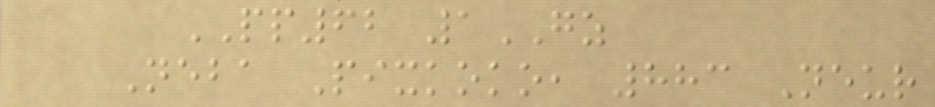PP62 1GZ
Neba Pixkoko, 883 Neur
